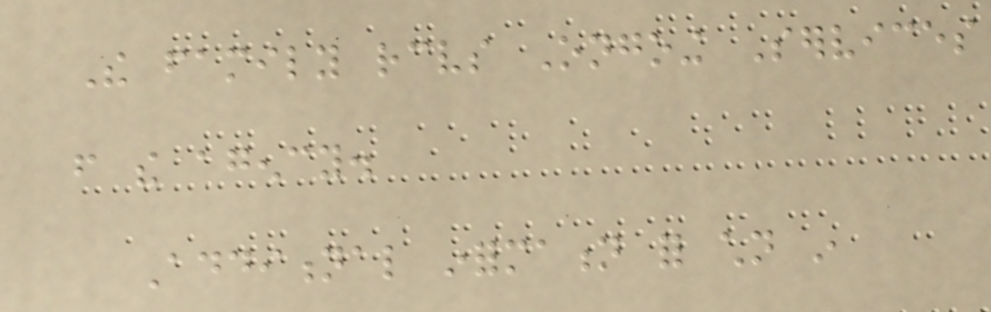The family receives Ongoing Services
from the agency.
Additional information for children in
